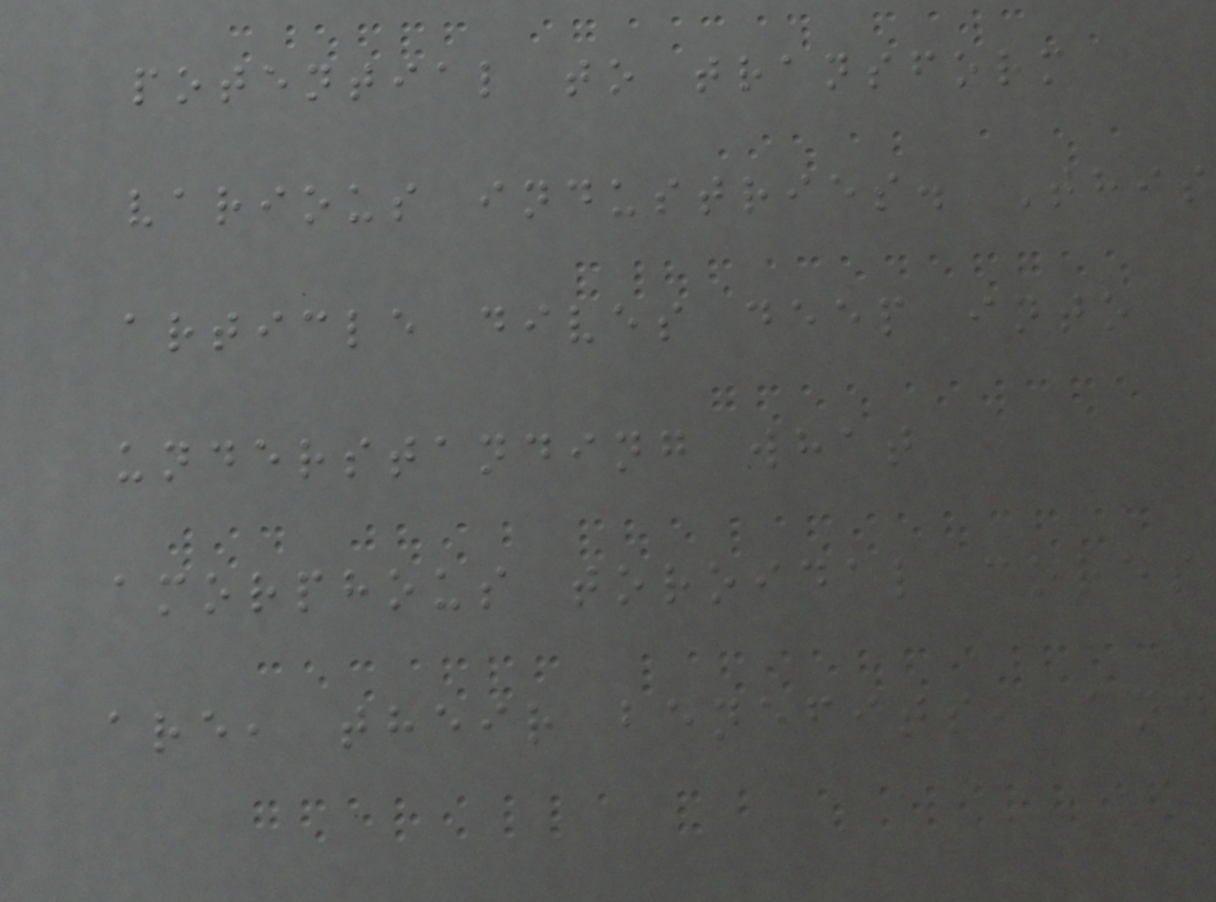potential to transform
various industries. This
article dives deep into
understanding what
amorphous toroidal cores
are, their benefits, and
